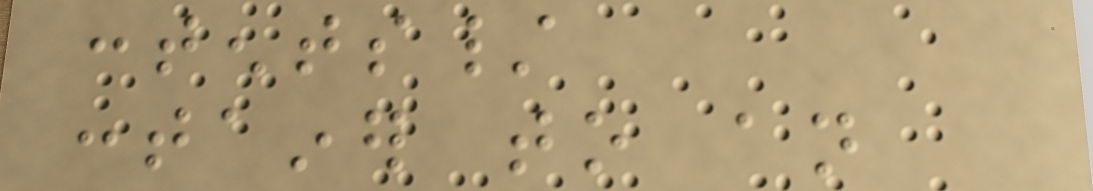contents/
container to an
